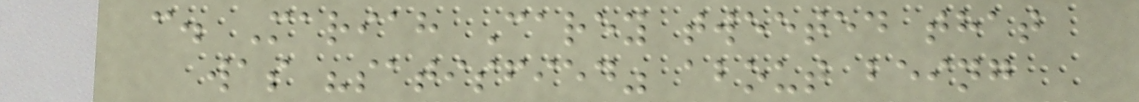c. Mariah Carey tweeted that
was "satisfied" about being
